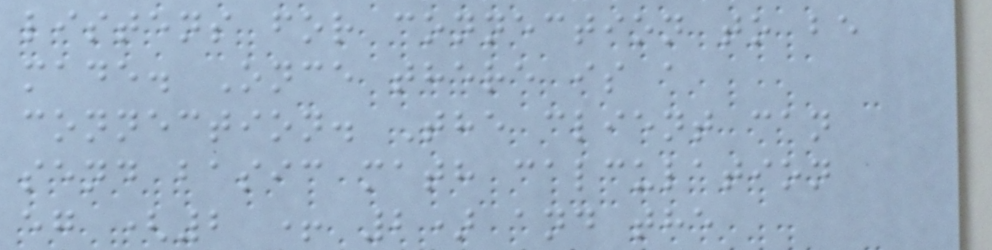listens for connection to be
made. Once there is a
connection. The client can
send basic math calculation
eg (2 + 2) and the
